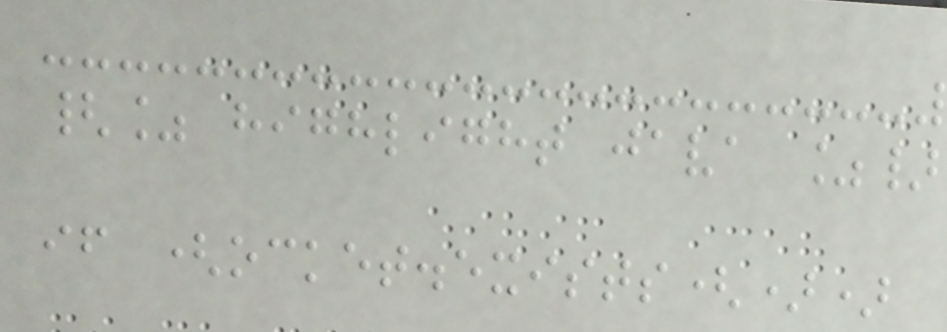{% highlight java %}
if (ocket.exists())
